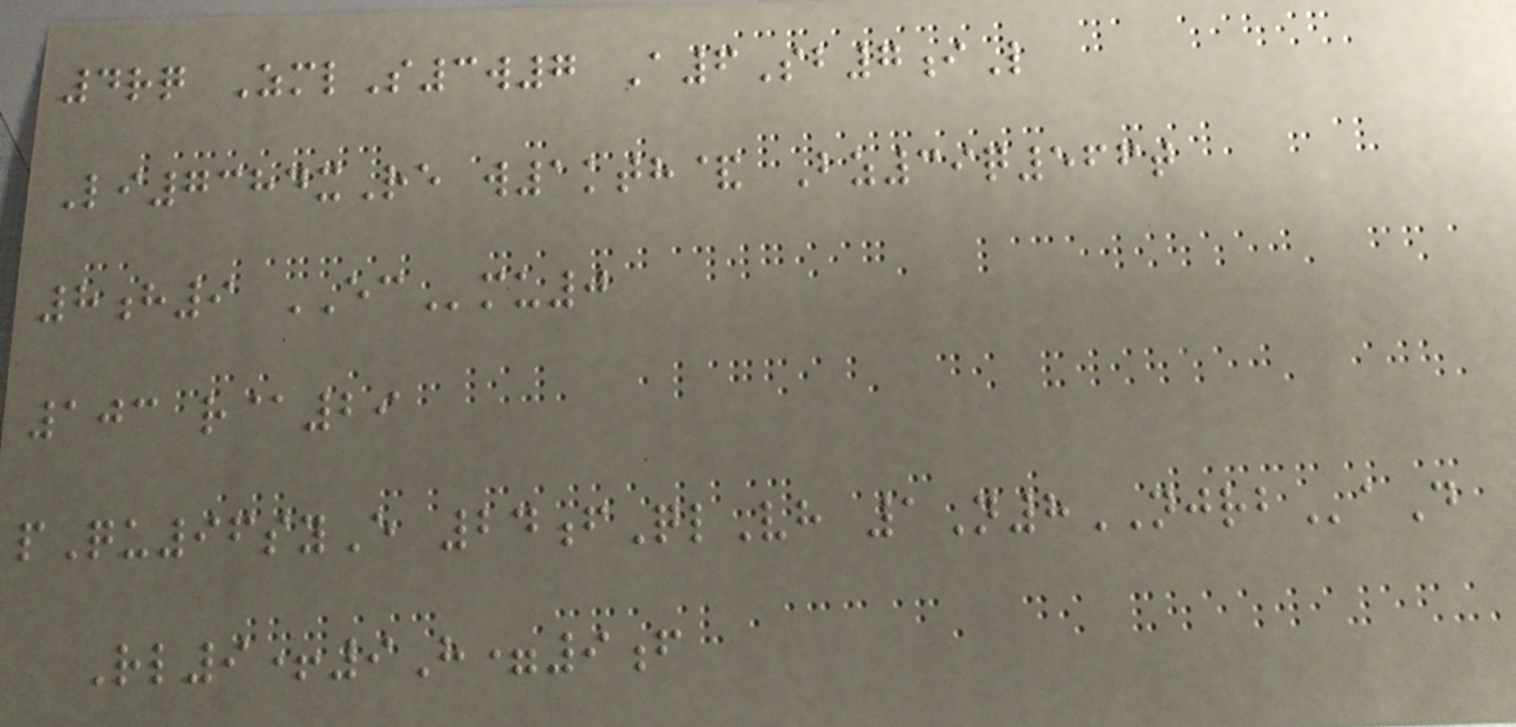4rq ZmlS3w7 A6Sb7iL
Li7384xRe w1kth& Bz39q566t
8h9 ECmu0
103 r@29
pQu96syE 24fQlVh 1N8NJRBaD
Rl9+9H=9f
